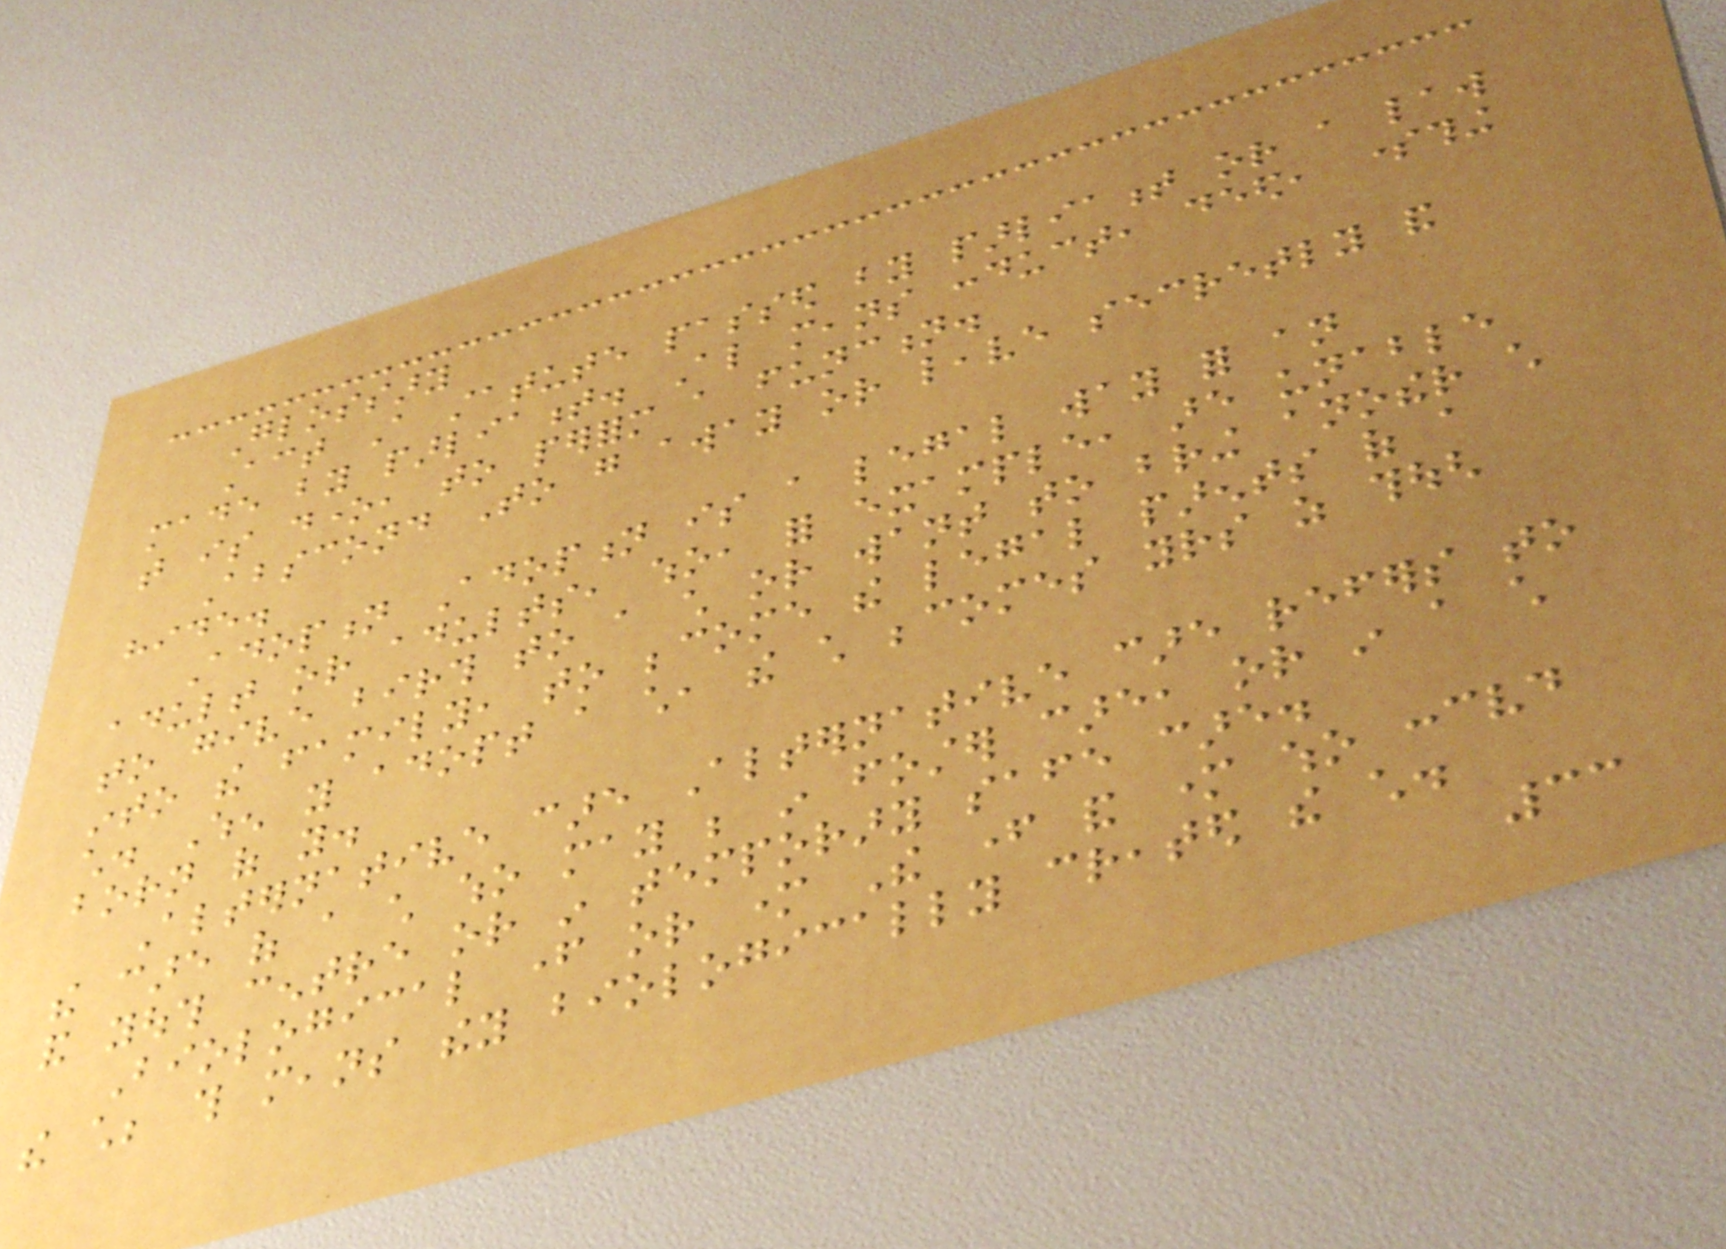Glossary
Act A statute passed by parliament or a law
made by parliament. Also means conduct, deed, something
that is done, to perform a function.
Abscond To go away or leave secretly and
hide.
Adoption Adoption is a legal way for an
adult or adults, who, for example, are unable
to give birth to a child or want to bring another child
into the family, to become the legal parents of a
child. When you adopt a child, the child becomes yours as though
born of you.
Alternative care Alternative care refers to
the care of a child who may be in foster care, or in a child
and youth centre or in temporary safe care.
Biological father or mother The father and mother who conceived
the child; this means they biologically created the child.
33
